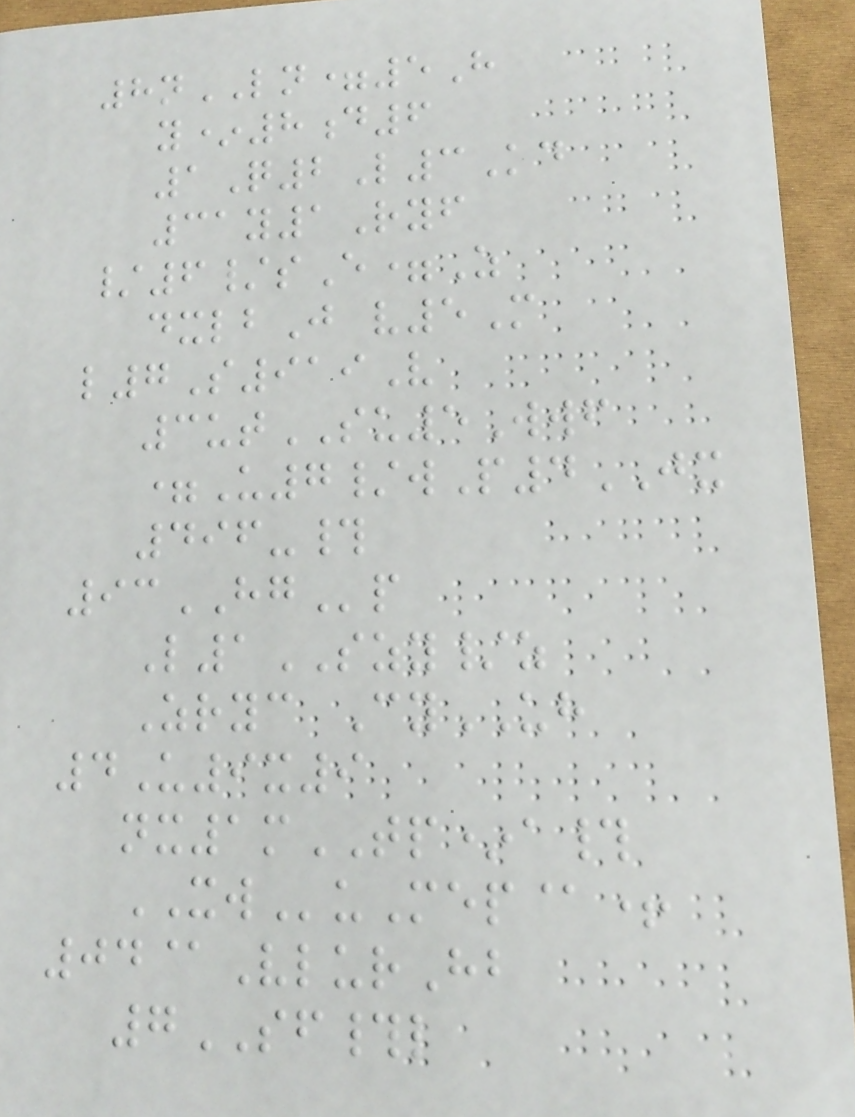8nLN=5H
y*8d6
1Q2L3Kd
31y1Ryf
/6/sE=Z
dxlbJ v5M
l7S919V
3utSU5Wwf
=U7/wP4JX
496-#
93HGp
L1SZY/z
Zryc CyUH
4U9x9
nx1mTP*a#
XWuMep@+
04@VlurHb
7SF#l
